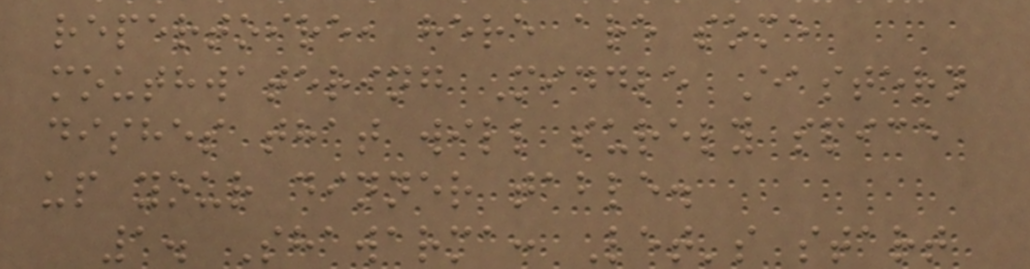repertoire, here are some
mouthwatering Middle Eastern
dishes that will surely spice
up your dinner table.
1. Shawarma: Let's start
